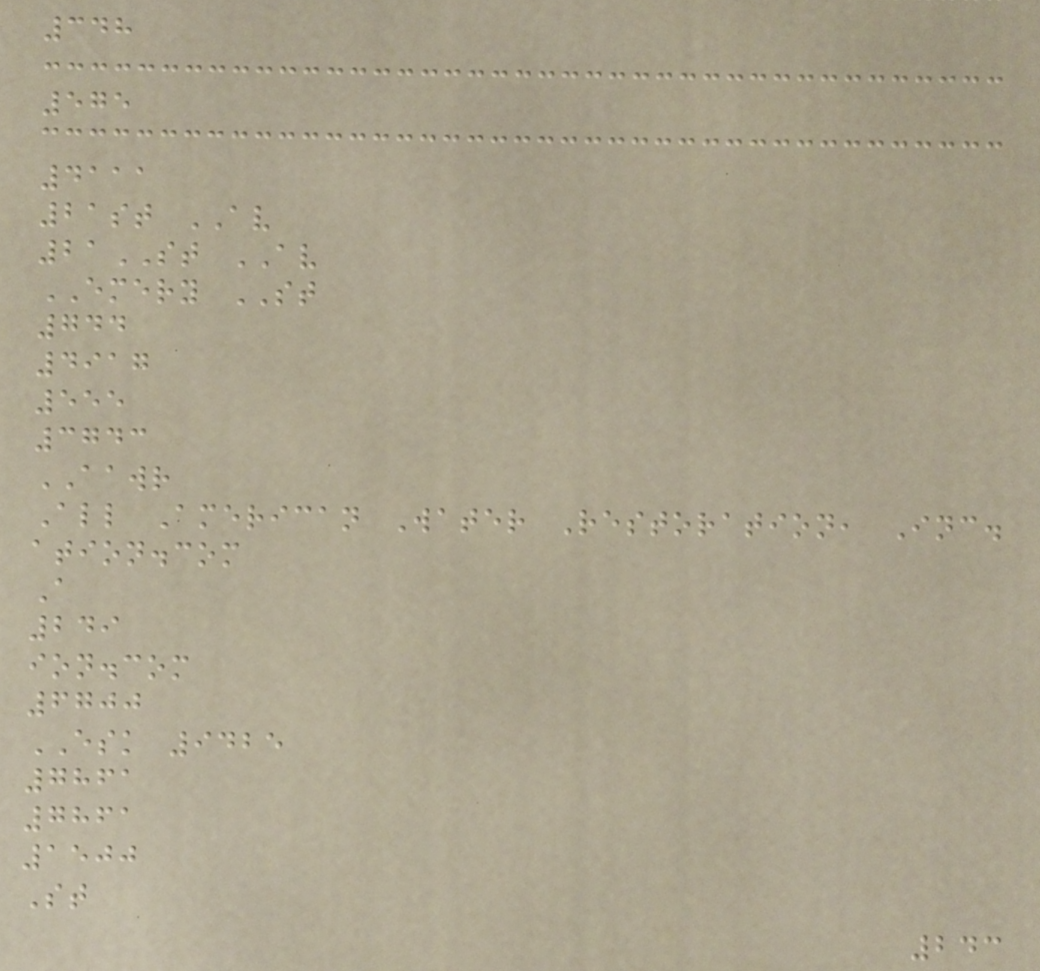348
575
4111
21st AV
21ST AV
EMERY ST
744
4917
555
3743
AAWR
All American Water Restoration, Inc.
ation.com
A
249
ion.com
6700
ESK 9425
7861
7861
1500
St
243
